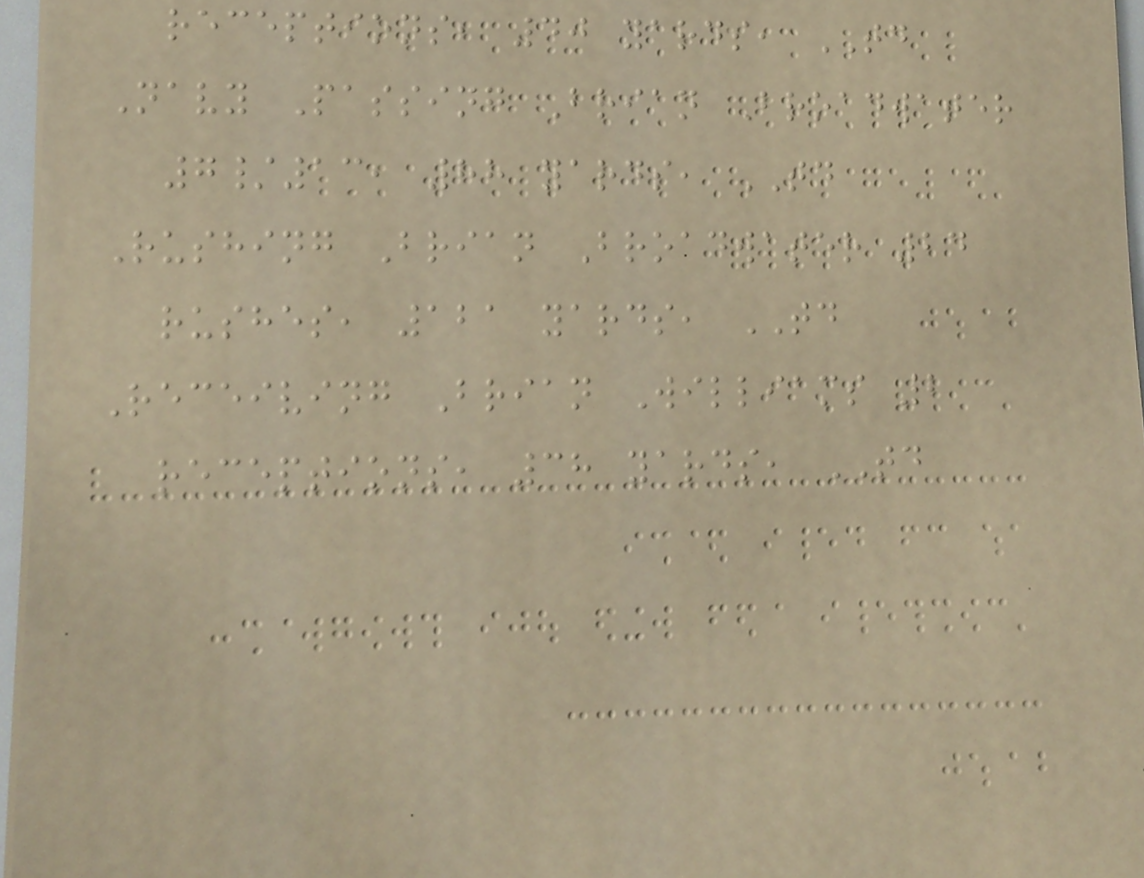receptions, 40 yards, TD
Navy Passing Brian Broadwater
7/13, 88 yards, TD
Rushing Brian Broadwater 24
rushes, 121 yards, TD
Receiving Brian Williams 2
receptions, 38 yards, TD
